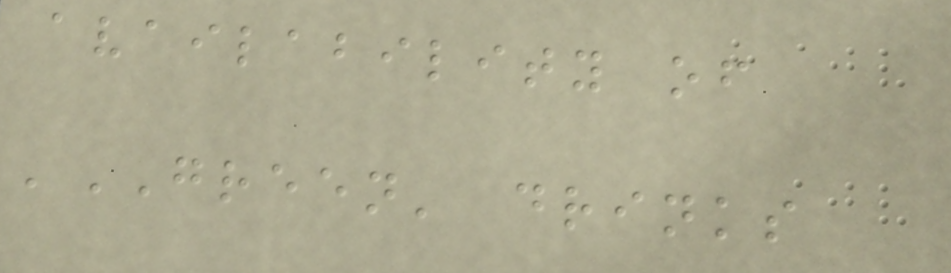availability of
'GREEN' drinks
